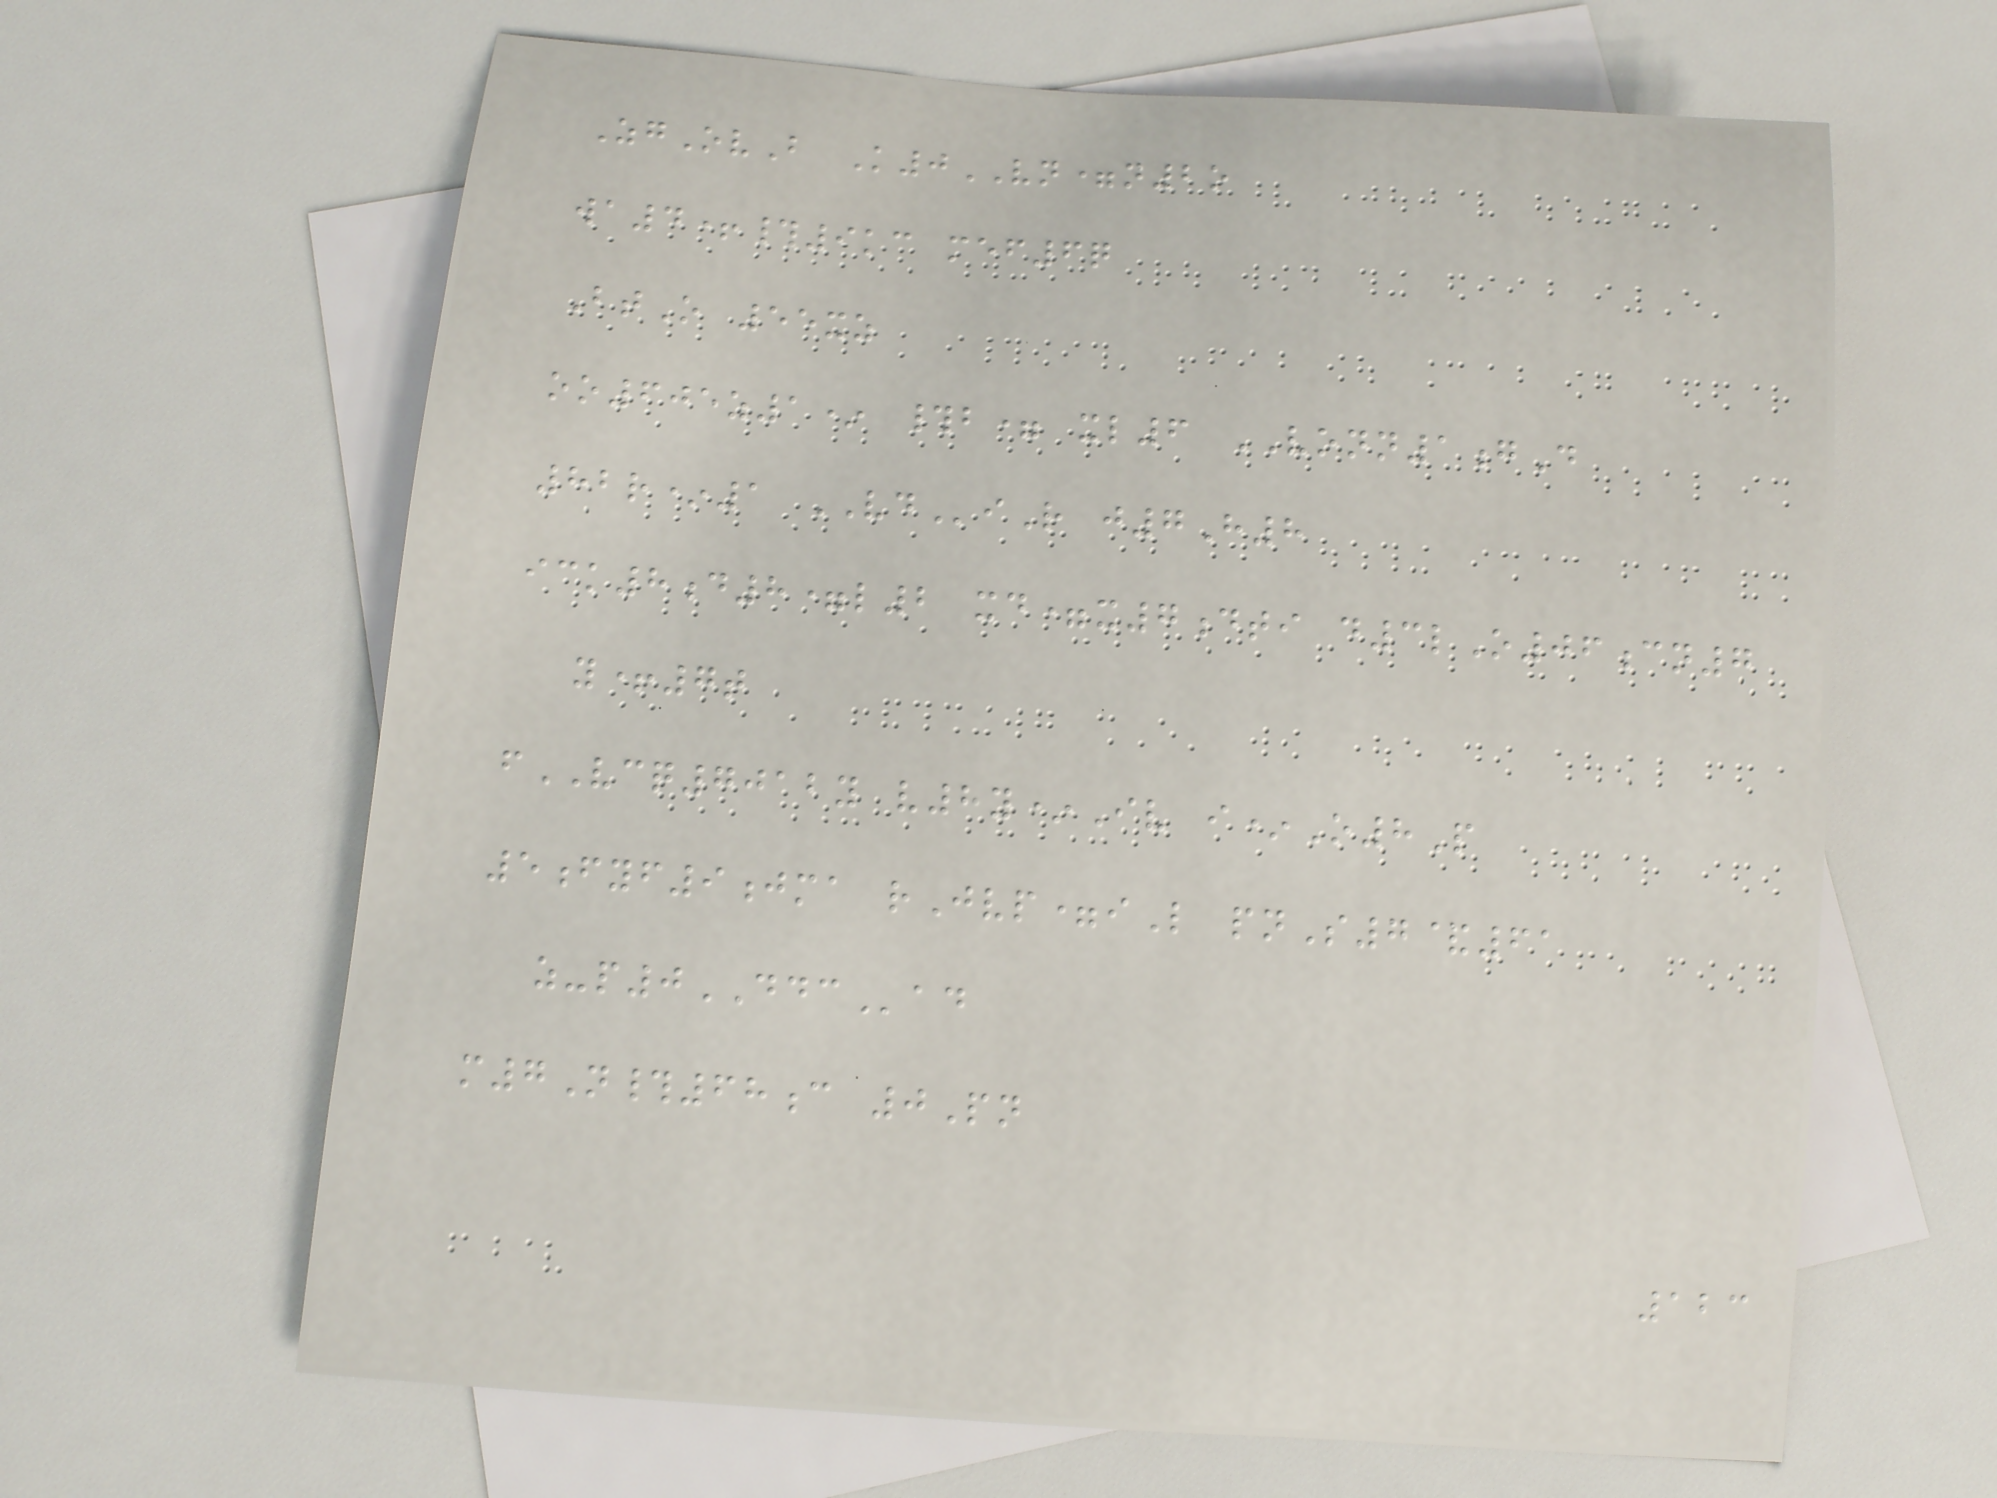ZgOvB K0VN=n2o
wa4+#9kc mef6q
BtO 55xz
oo605z1* #b= xl6 VONN1gD
82r*1 VDiR j7H8
ick8d8=l2 xd=x7dti d3lO06cn7
y+7t
fVCQ7012y v8y*Iv i*O8P
5fyf9jma rJvp=iL pnS7&61
z-p0DDCad
m7N#68c 0Pn
123
